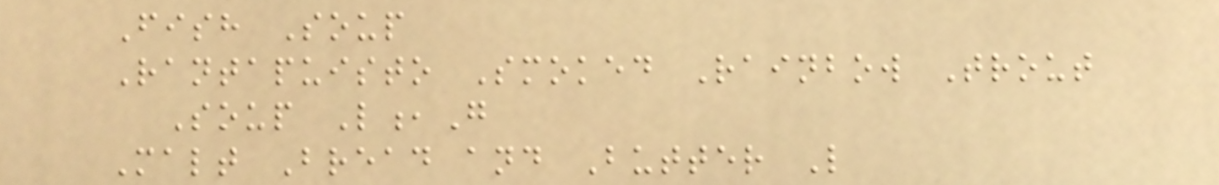Fish Soup
Rantapuisto Smoked Rainbow Trout
Soup L,G
Malt Bread and Butter L
